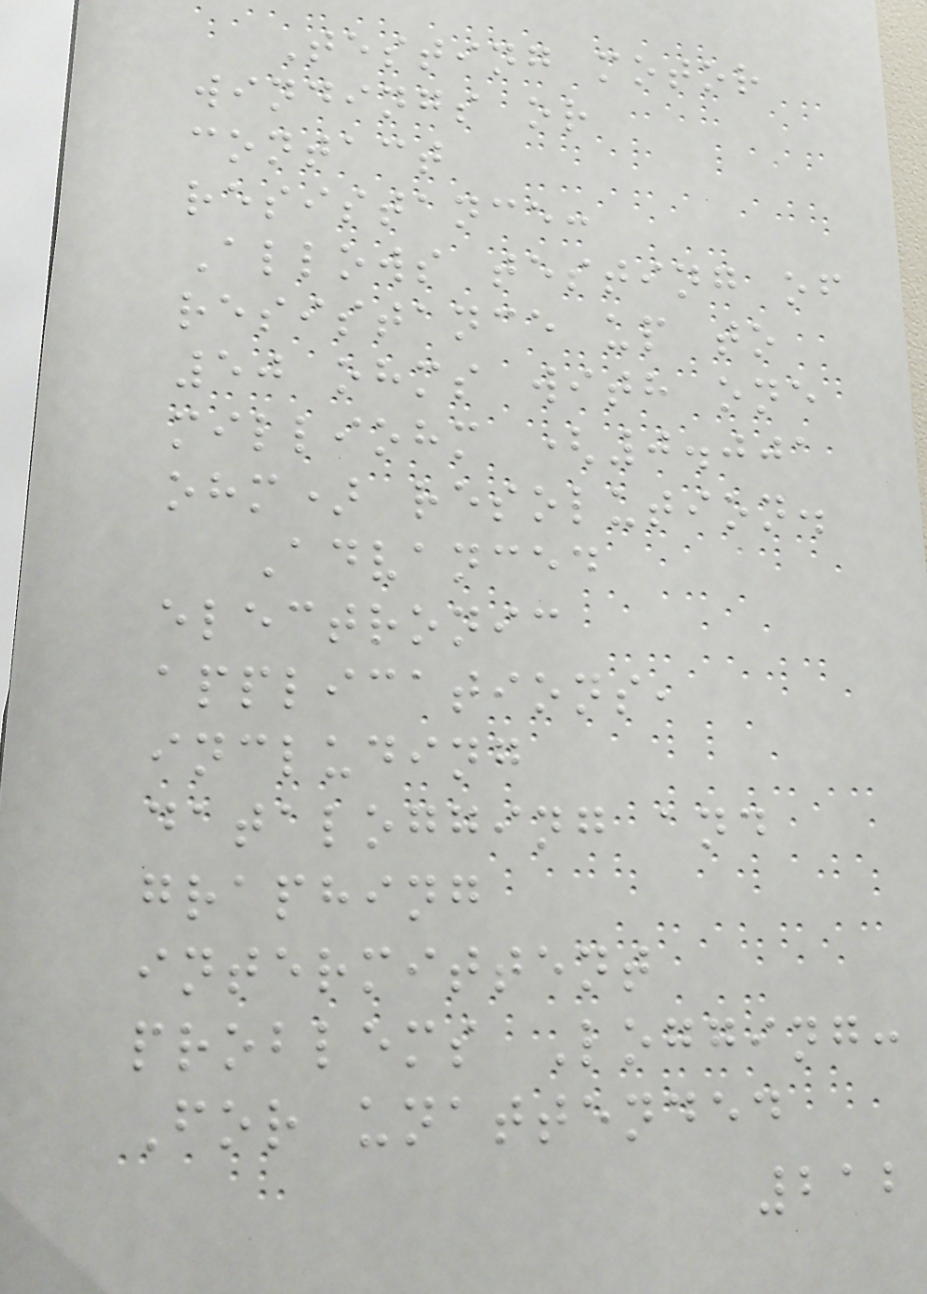Testing motor
windings or
contact
resistance:
Allows testing of
resistance up to
50 ohms with one
milliohm (0.001
ohm) resolution.
Advanced
electronic
applications,
including
datalogging and
graphing
intermittent
problems Logging:
For unattended
212
